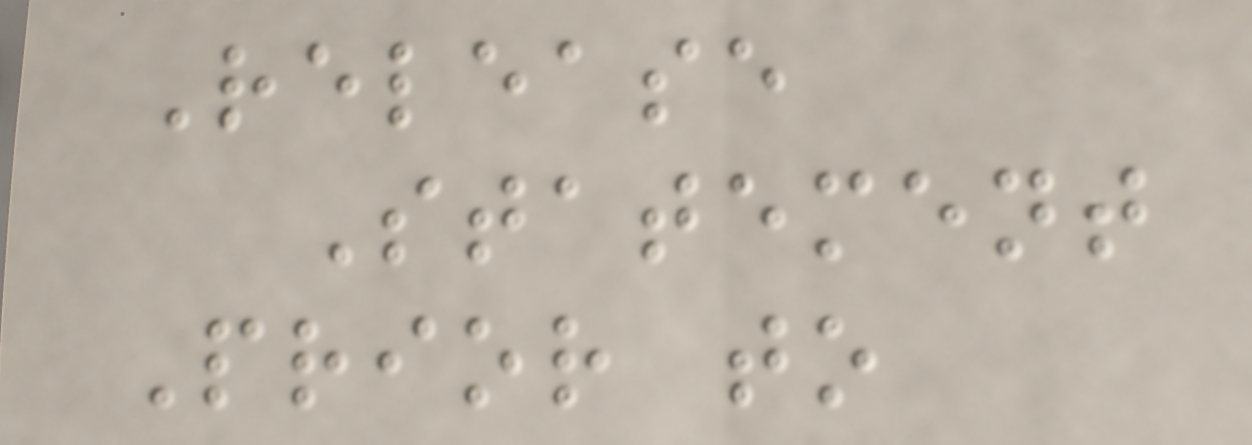Release
Statement
Prior to
